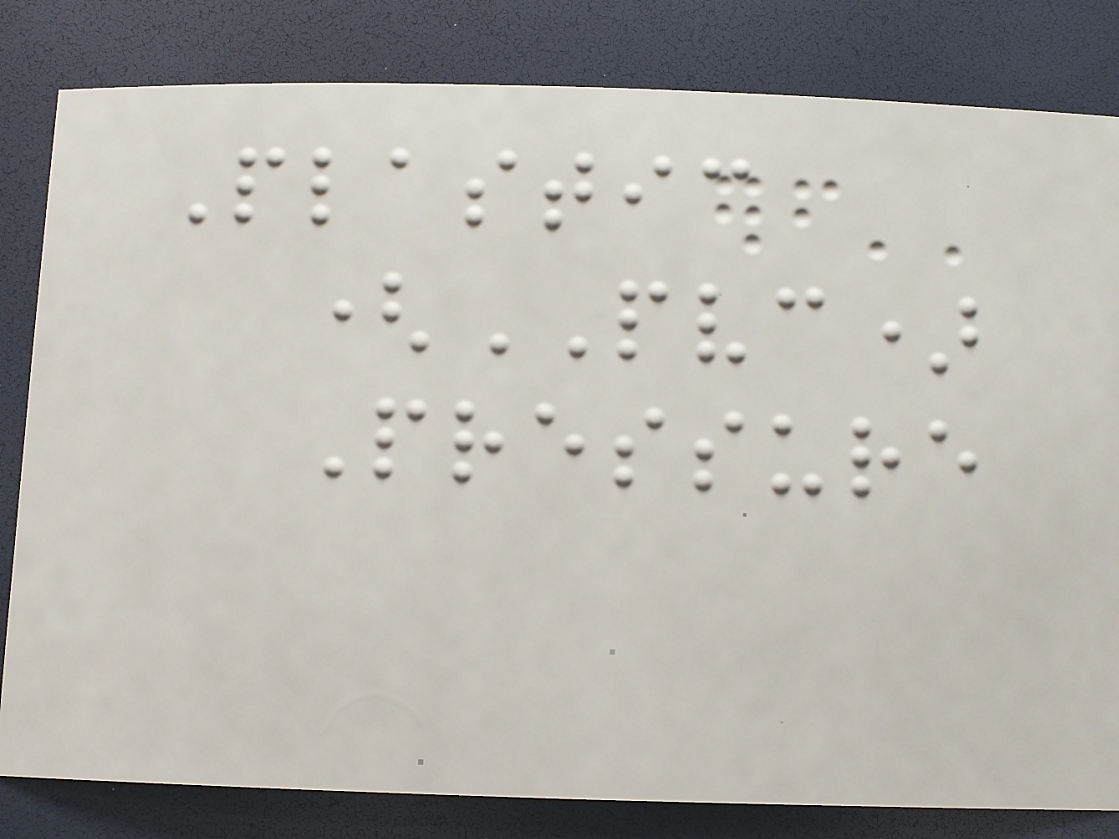Plastic
(PVC)
Pressure
